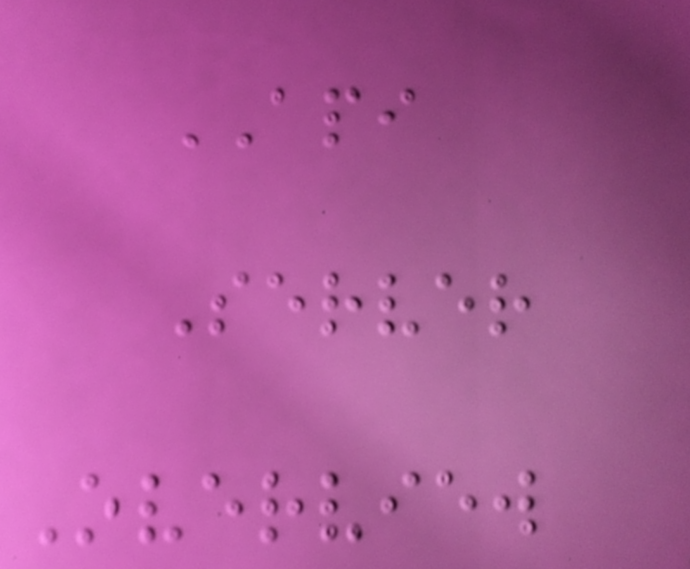API
Server
Overview
